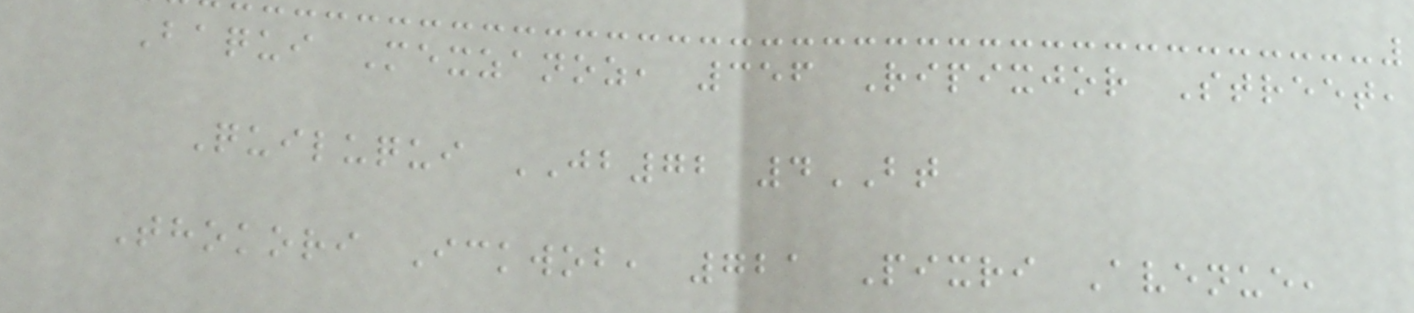Baqui Mexzanoz, 356 Ripixjor Street,
Quiluqui JB72 4BT
Thokori Ickwob, 721 Pixri Avenue,
